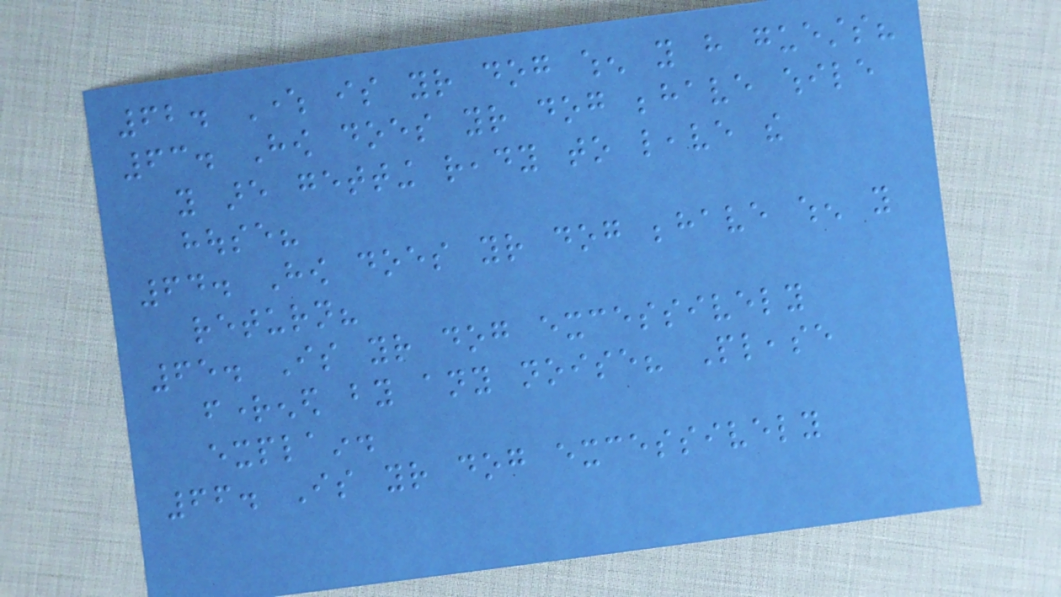62. Where is your dog when you have guests?
63. How does your dog behave while
you are getting ready to leave the
house?
64. How does your dog behave when you
return?
65. Is your dog excessively
frightened by any noise? Please
explain.
66. Is your dog excessively
